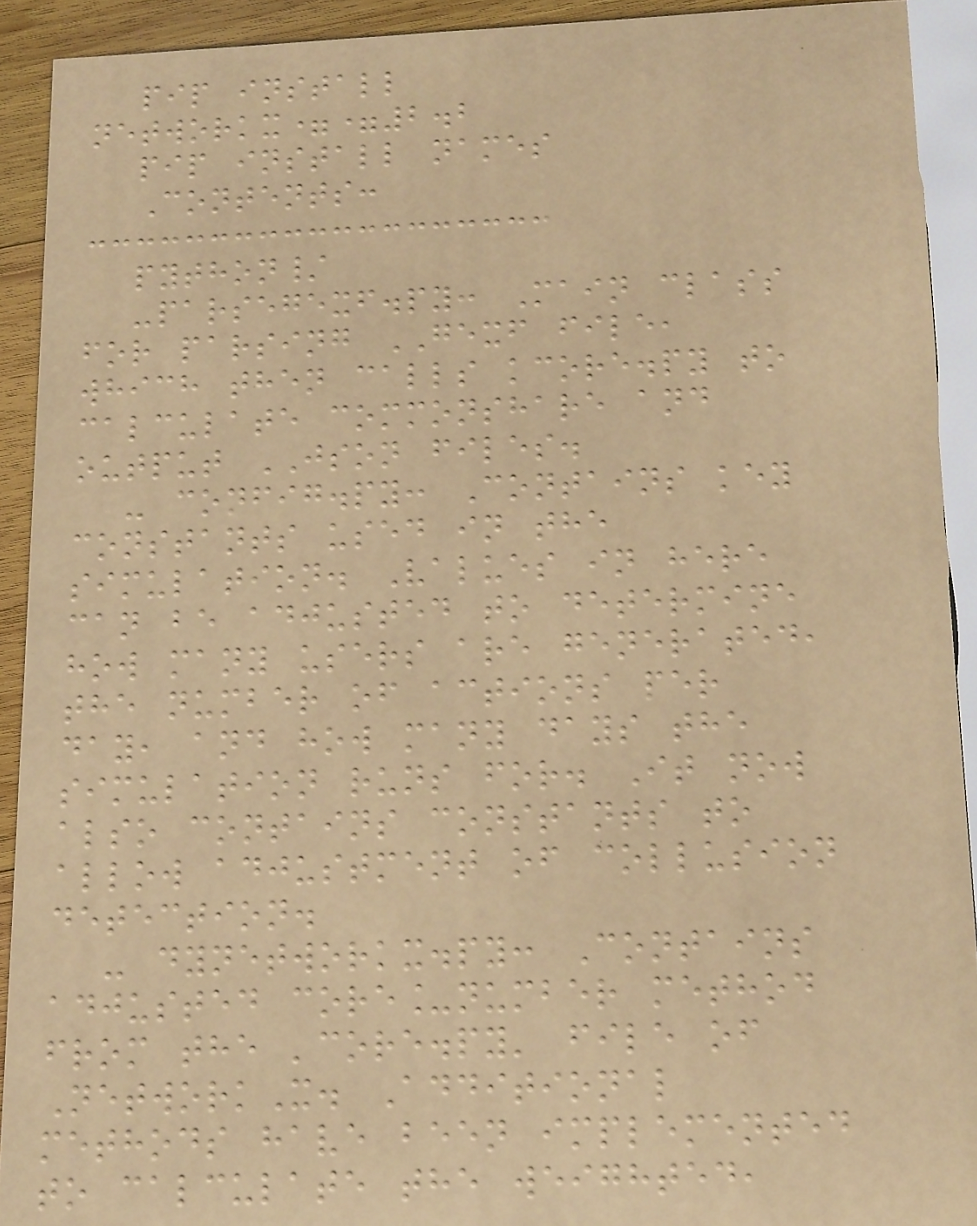pip install
networkx==2.2
pip install names
Contents:
python/
-parsegexf.py: Main class
for parsing GEXF file,
which then calls kcore.py to
calculate commonshare and
output JSON files.
- config.py: Contains key
constants used in the
simulation. Values in here
can be adjusted to determine
how many users are generated,
the number of actions per
day, and how many days the
simulation runs for. It now
also contains constants to
allow adjustment of collusion
detection.
- dynetworkx.py: Contains
adjusted core_number method
from the 'core.py' file of
NetworkX. Additional
methods have been implemented
to calculate the weighted,
